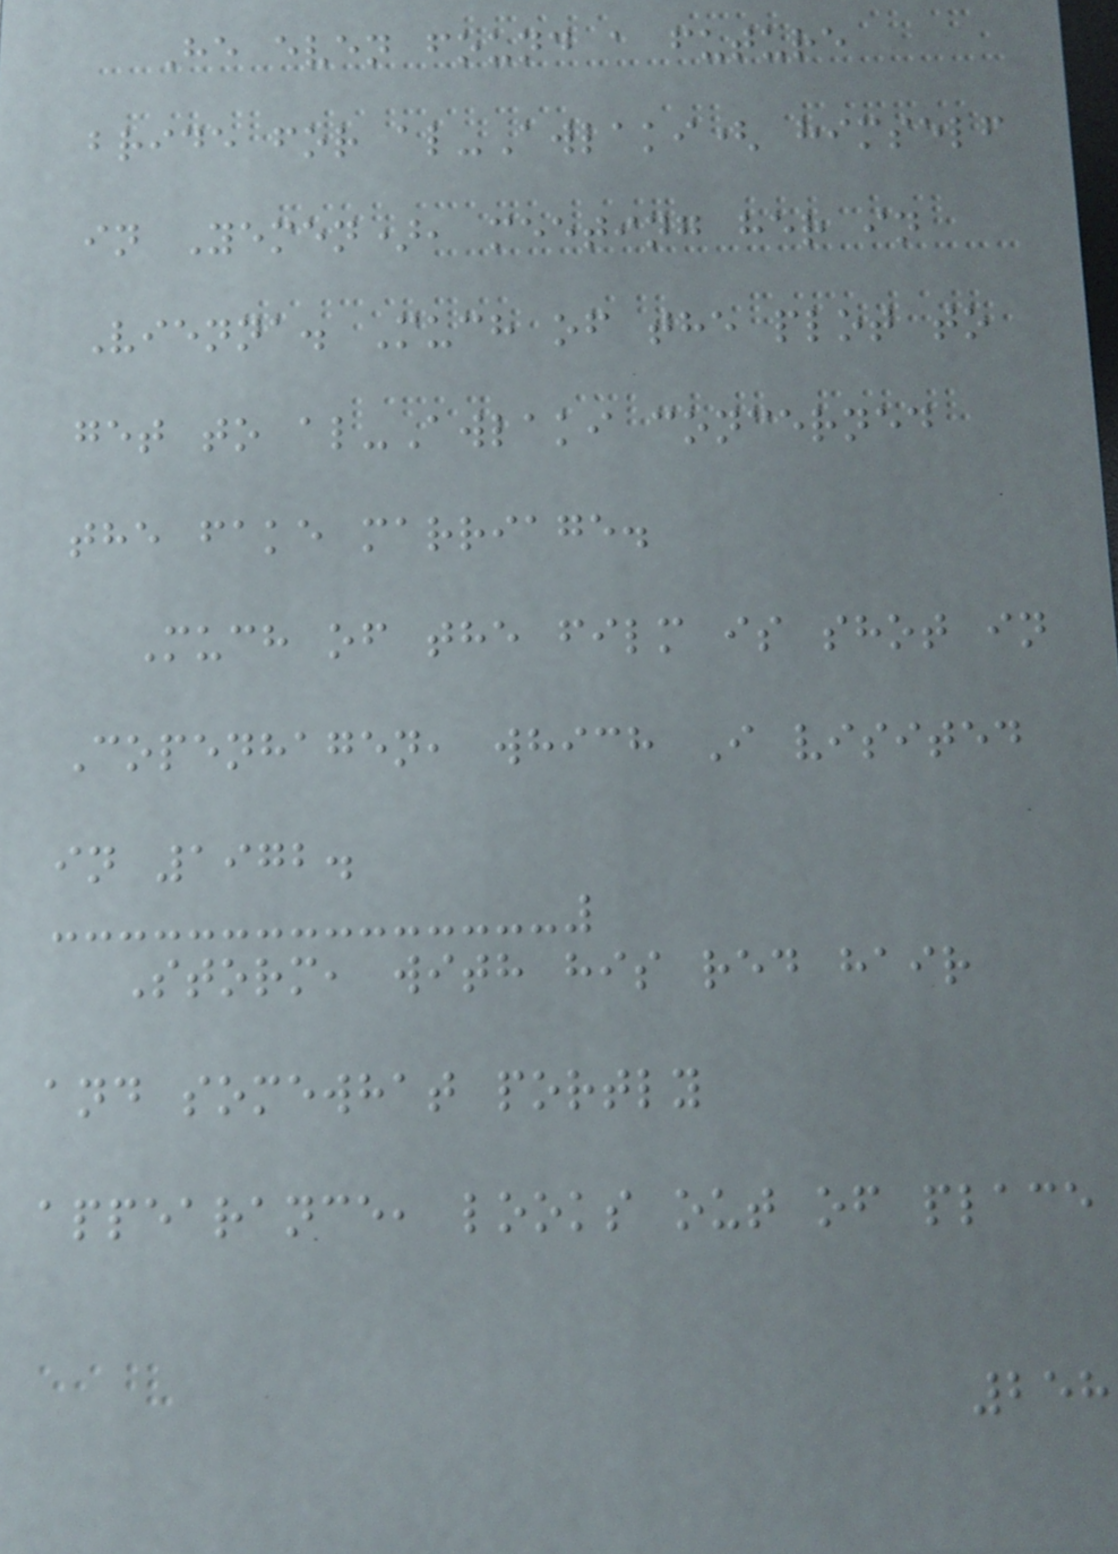He even found a future
bride for al-Awlaki( himself
in Yemen), meeting her in
Vienna. Much of the plot to
get to al-Awlaki concerned
the fake marriage.
Much of the film is shot in
Copenhagen, which I visited
in 1972.
Storm, with his red hair
and somewhat portly
appearance, looks out of place
258
